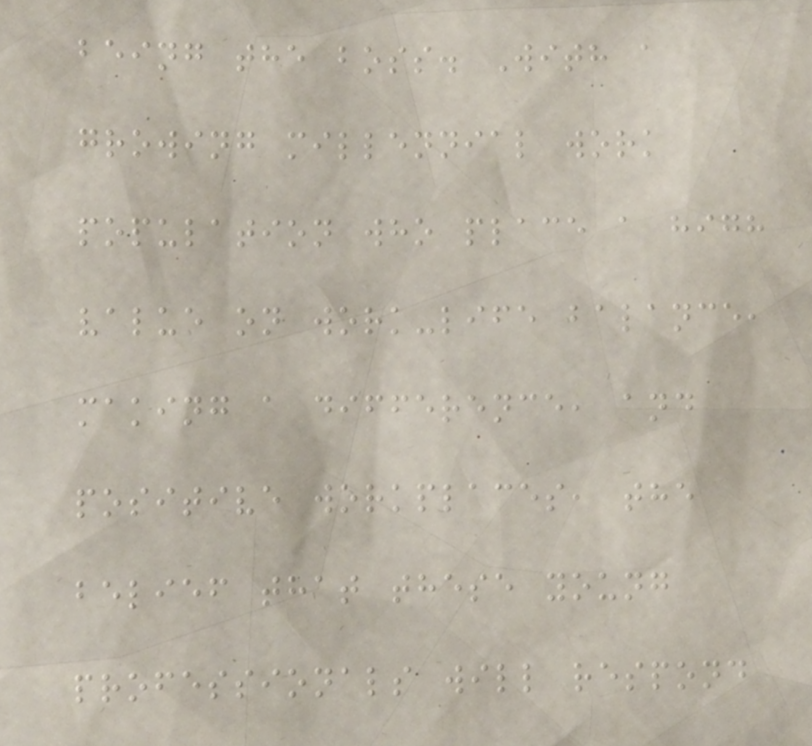being the boss. With a
growing millennial work
population who place a high
value on work-life balance,
making a difference, and
positive workplaces, the
belief that these young
professionals will respond
